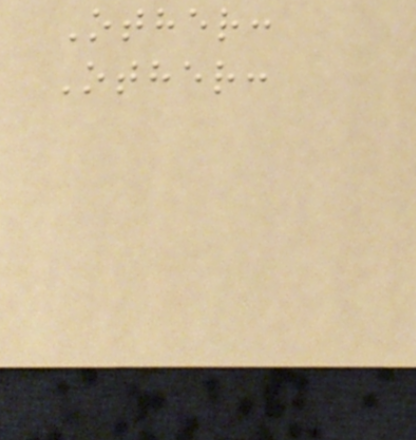Other:
Other:
